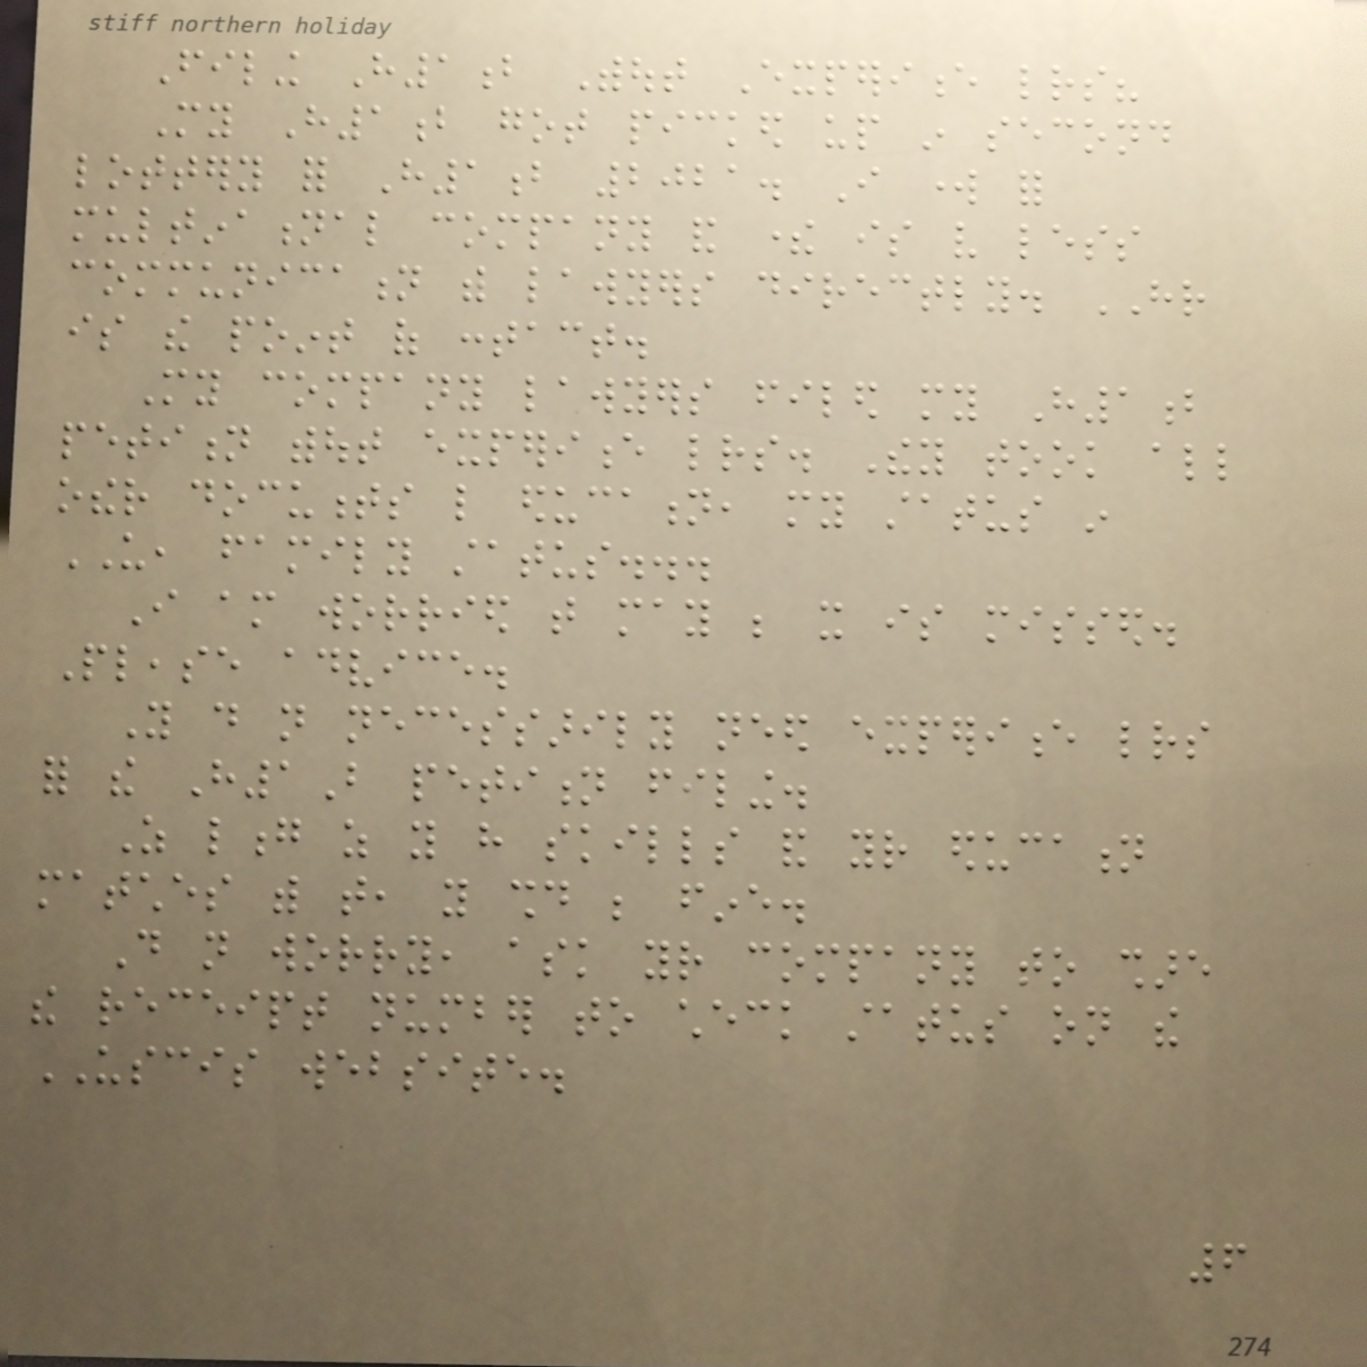Filing H1b Without Experience letters?
My H1b got picked up in second
lottery for H1b 2021. I work for
multinational company and there is very less
communication with lawyers directly. HR
is the point of contact.
My company lawyers filed my H1b
petition without experience letters. They took all
other documents like education, my status in
US, family status...
I am worried that may be it is missed.
Please advice.
You do not necessarily need experience letters
for the H1B petition filing.
As long as you have skills and your education
matches with that, you should be fine.
Do not worry, ask your company to share
the receipt number to check status on the
USCIS website.
6
